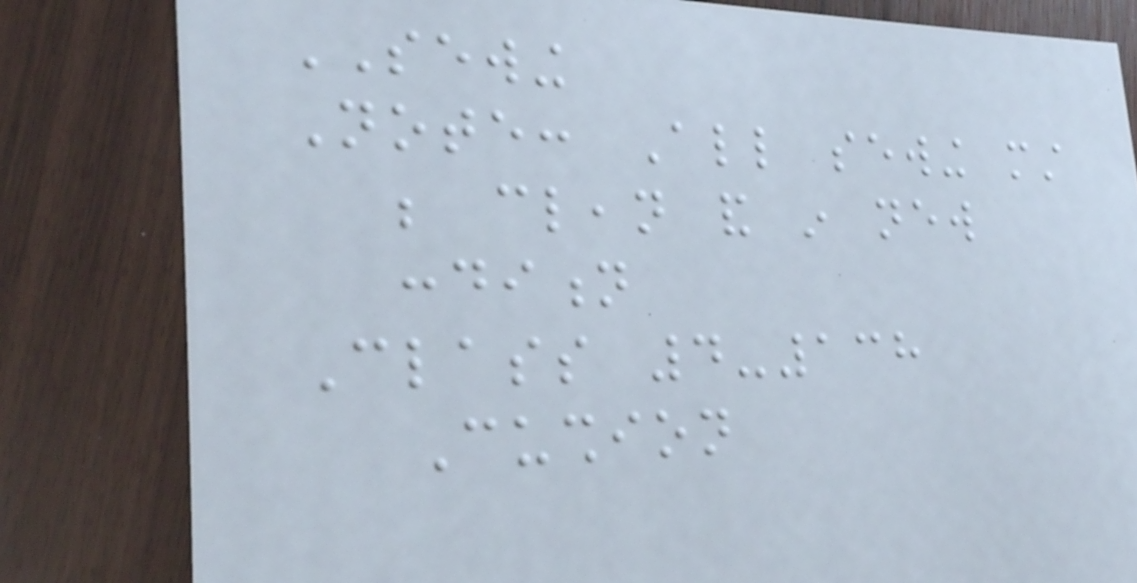SEWING
Note: All sewing must
be clean and in new
condition
Class 4-138
Cushion
